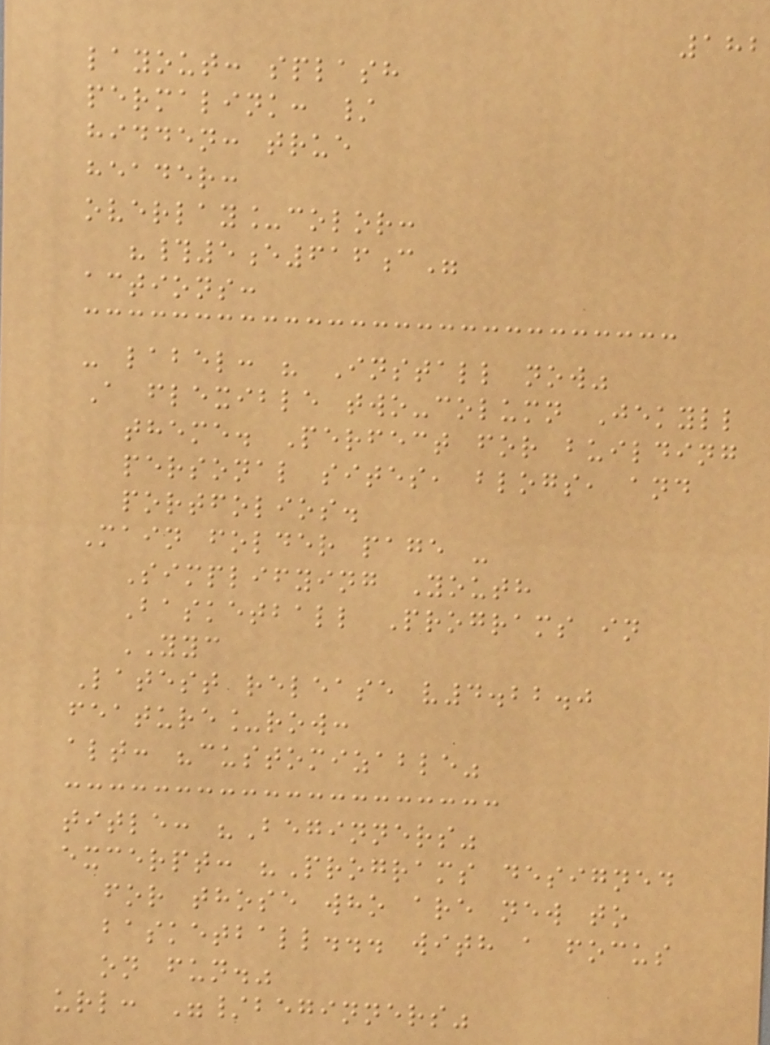182
layout: splash
permalink: /
hidden: true
header:
overlay_color:
"#5e616c"
actions:
- label: " Install now"
A flexible two-column Jekyll
theme. Perfect for building
personal sites, blogs, and
portfolios.
Main folder page -
Simplifying Youth
Basketball Programs in
YYC
Latest release v4.22.0
feature_row:
alt: "customizable"
title: "Beginners"
excerpt: "Programs designed
for those who are new to
basketball... with a focus
on fun."
url: "/beginners"
